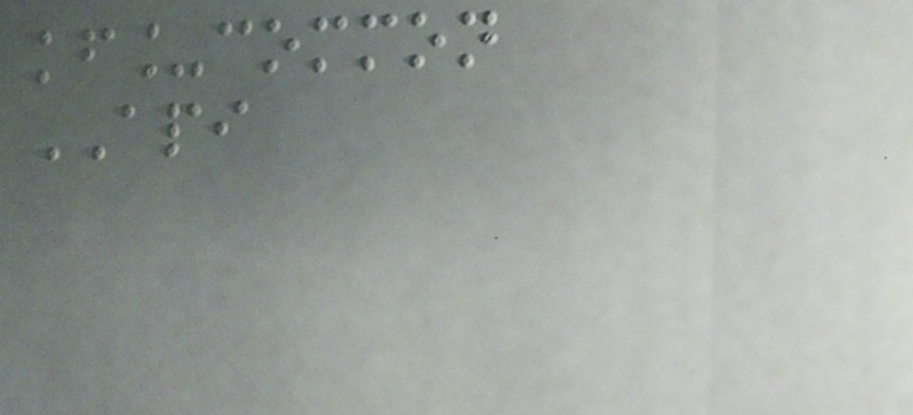kf_common
API
